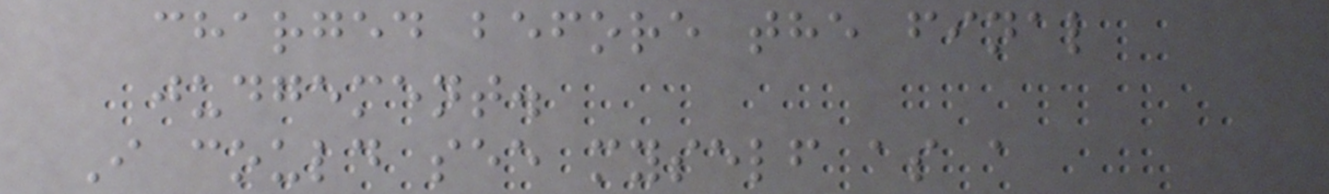charged before the final
judgement.
I could see myself as a
